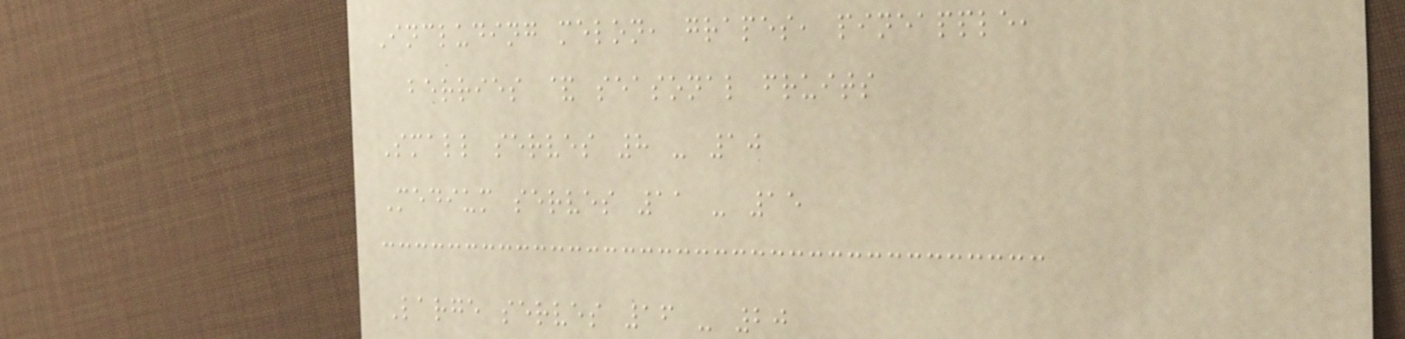Including melon, grapes, pineapple,
berries & seasonal fruits
Small serves 8 - 10
Medium serves 11 - 15
Large serves 16 - 20
